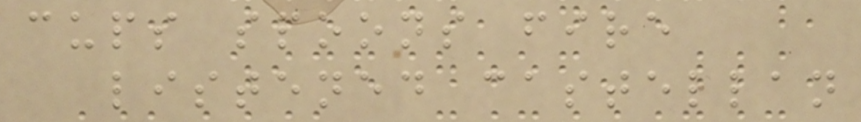cups spoons fire
listened castellan
